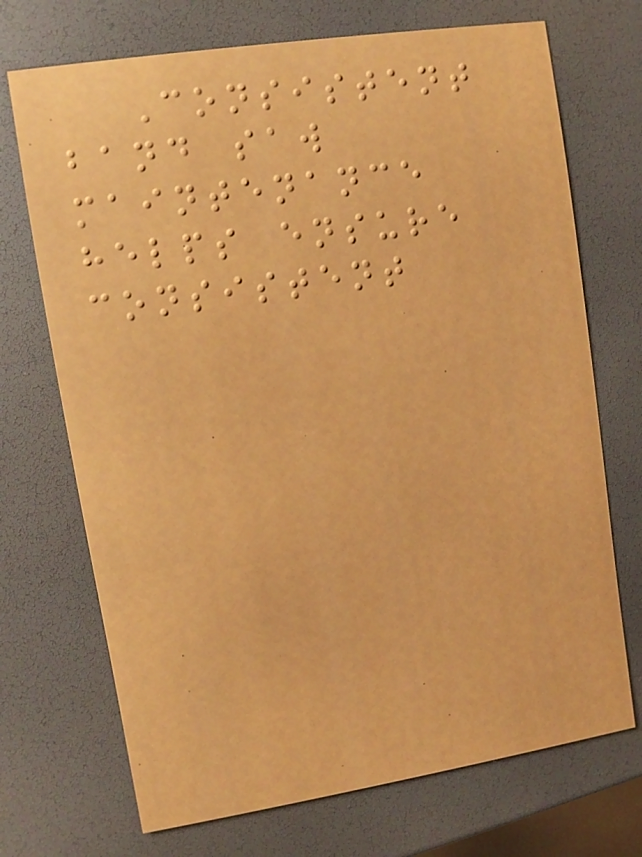Consistent
band saw
maintenance
helps ensure
consistent
